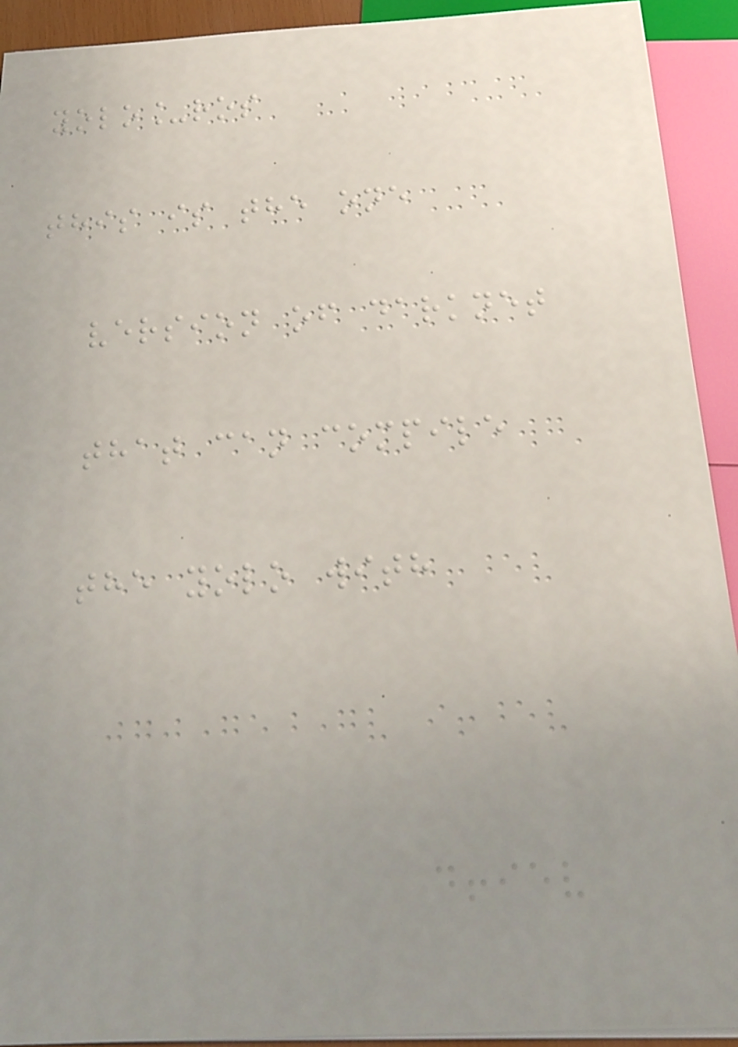yolo_ros
this is the one
version of darknet
that can compile
the yolo with
